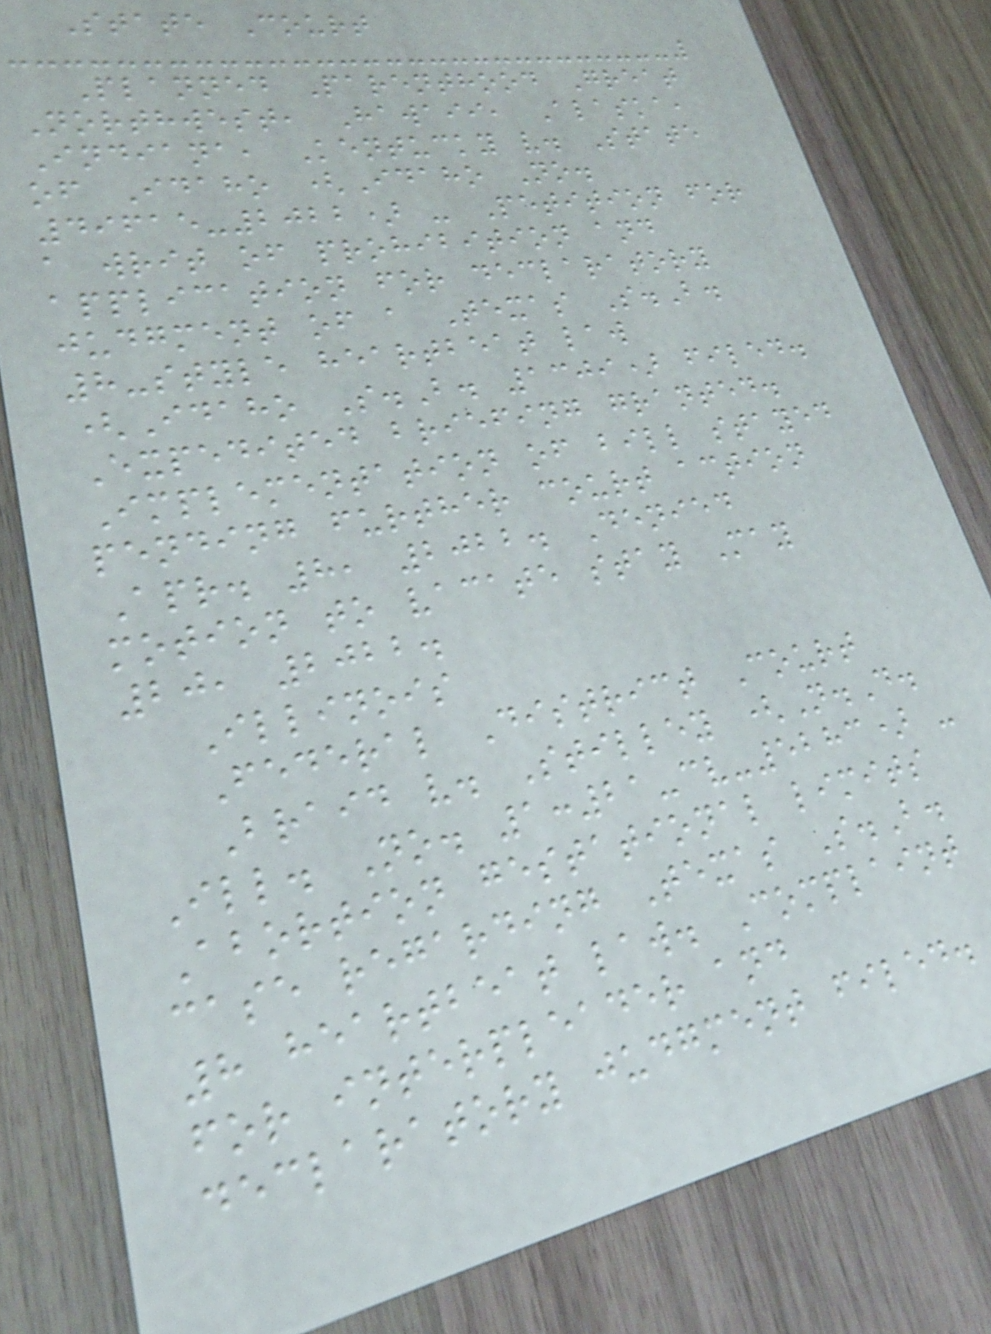State Court
Planned Parenthood Great
Northwest, Hawaii, Alaska,
Indiana, Kentucky v. State
of Idaho (Idaho No.
49615-2022) - Petition for
a writ of prohibition and
application for declaratory
judgment of a Texas S.B.
8-style heartbeat law
(Idaho S.B. 1309) filed.
Expedited briefing granted.
Implementation of bill stayed
pending further court action
Apr. 8, 2022. Denied
motion to vacate stay May
20, 2022.
Illinois
Federal District Court
Braid v. Stilley (N.D.
Ill. No. 1:21-cv-5283) -
Abortion gestational limits
case regarding Texas S.B.
8 heartbeat law. Complaint
for interpleader and
declaratory judgment filed.
